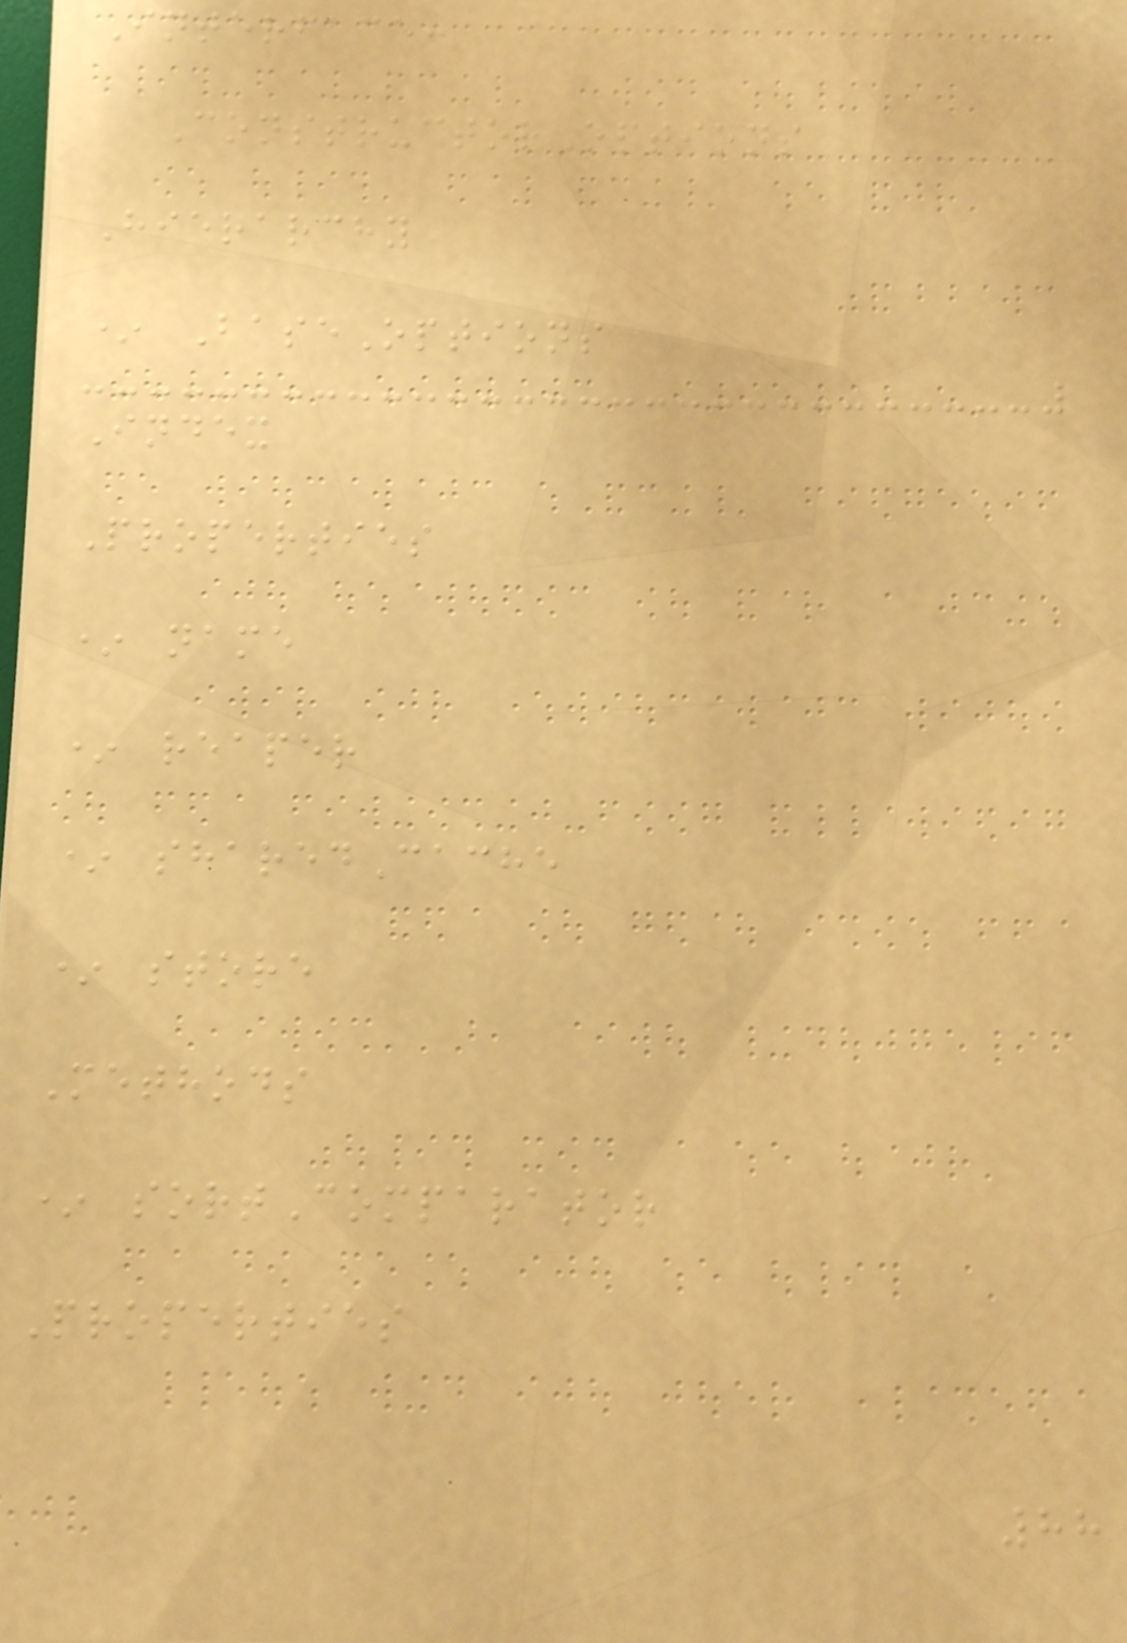Interface:
ConstructorOptions
Hierarchy
* BaseOptions
Index
Properties
* name
* reaper
* sharedCache
* store
Methods
* sortComparator
Properties
88
